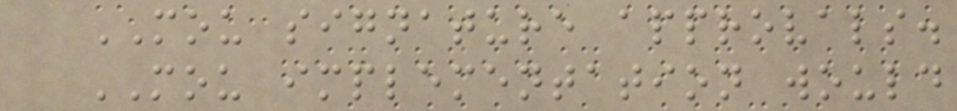MOU signature approvals.
MOU implementation would
